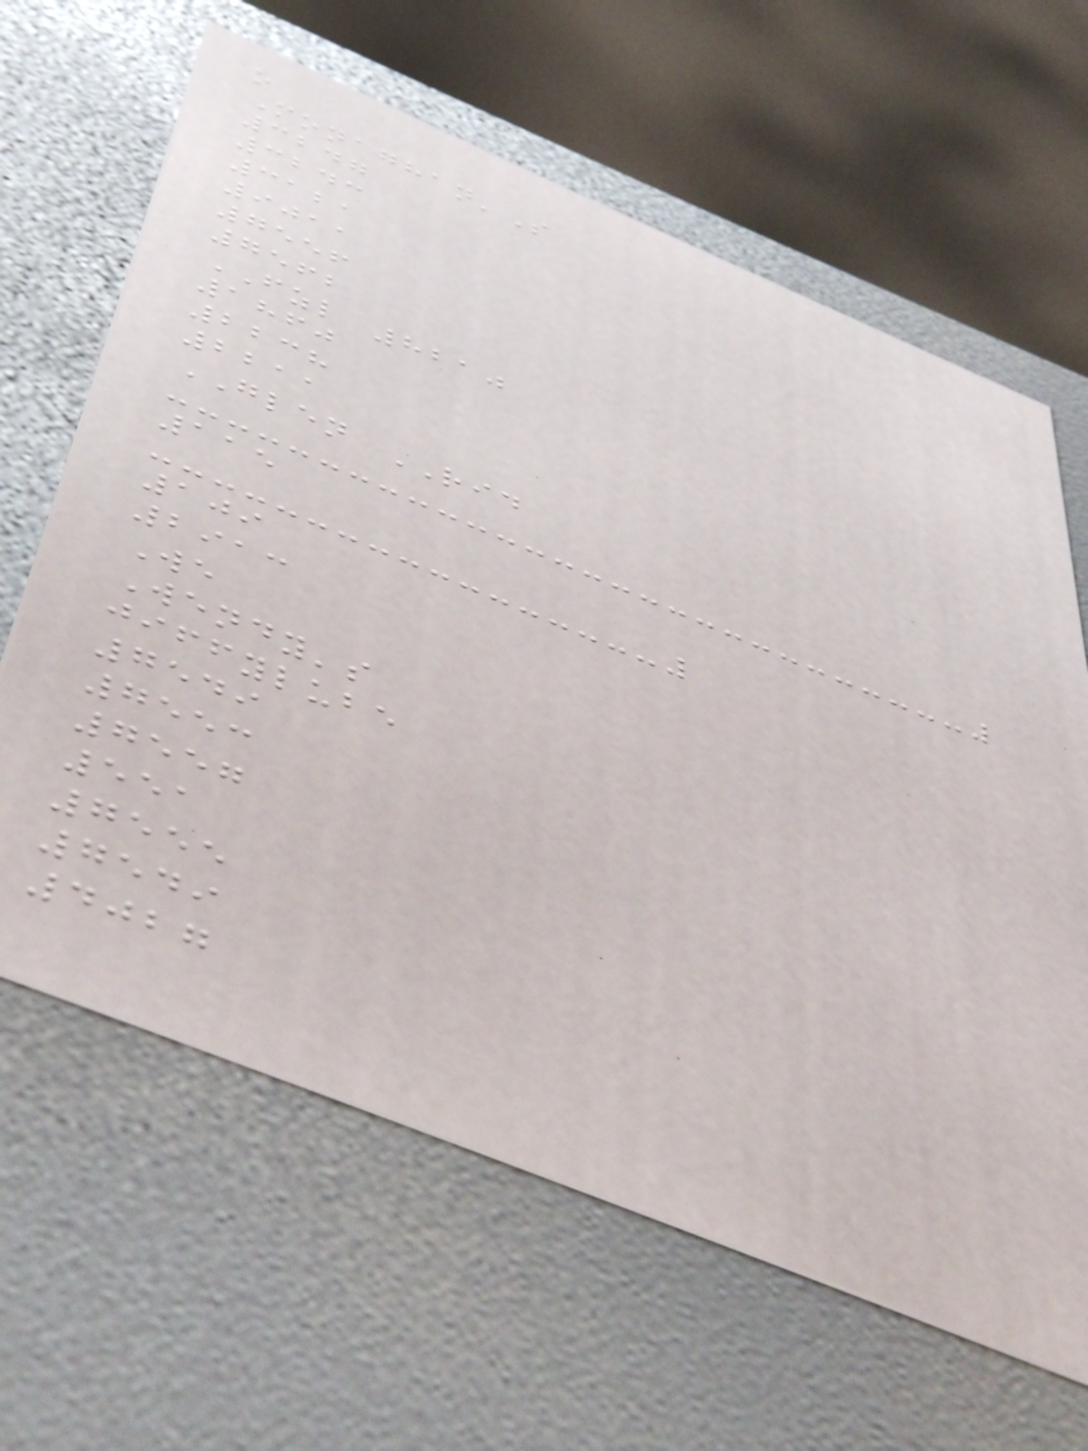o
Monaghan'S
3247
3243
3121
9011
7556
7562
FZL 8210
1860
2238
2211
GLEN RID
115
109
2913
We
Wendy's
jiffylube
7549
7553
7557
551
7555
7549
4027
